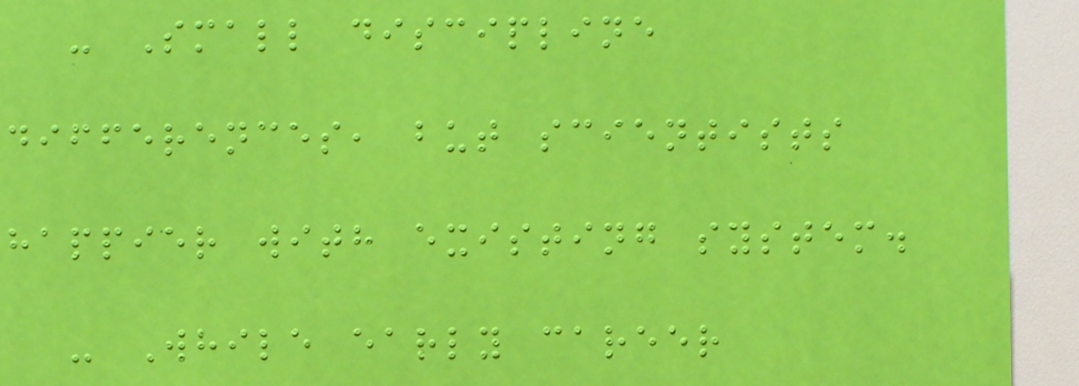- Small discipline
differences, but scientists
happier with existing system.
- While early career
